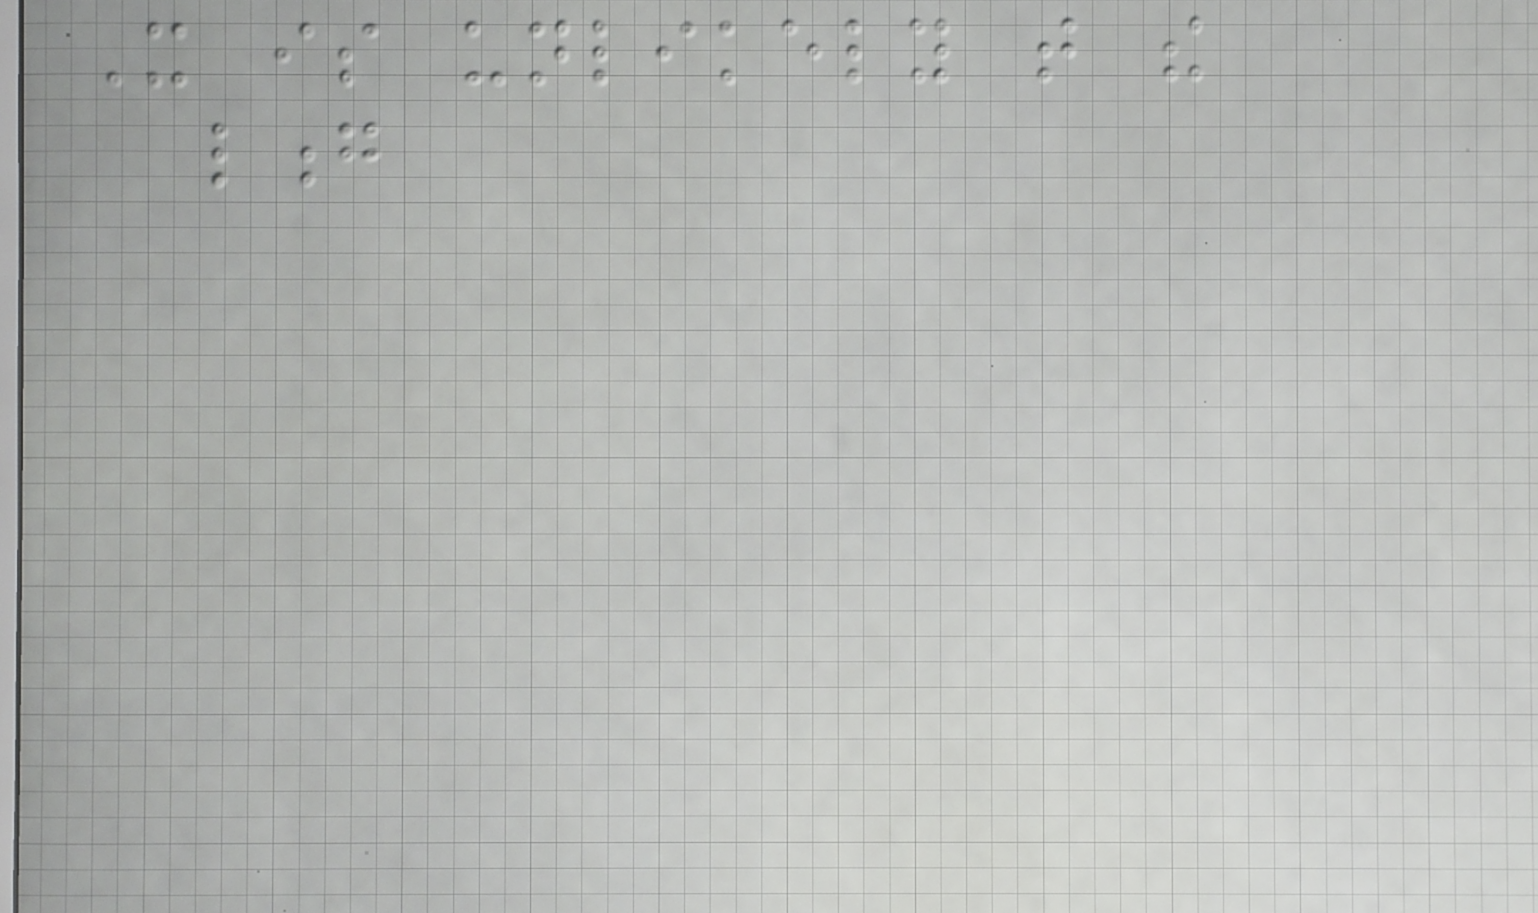It is unlikely that the
long
